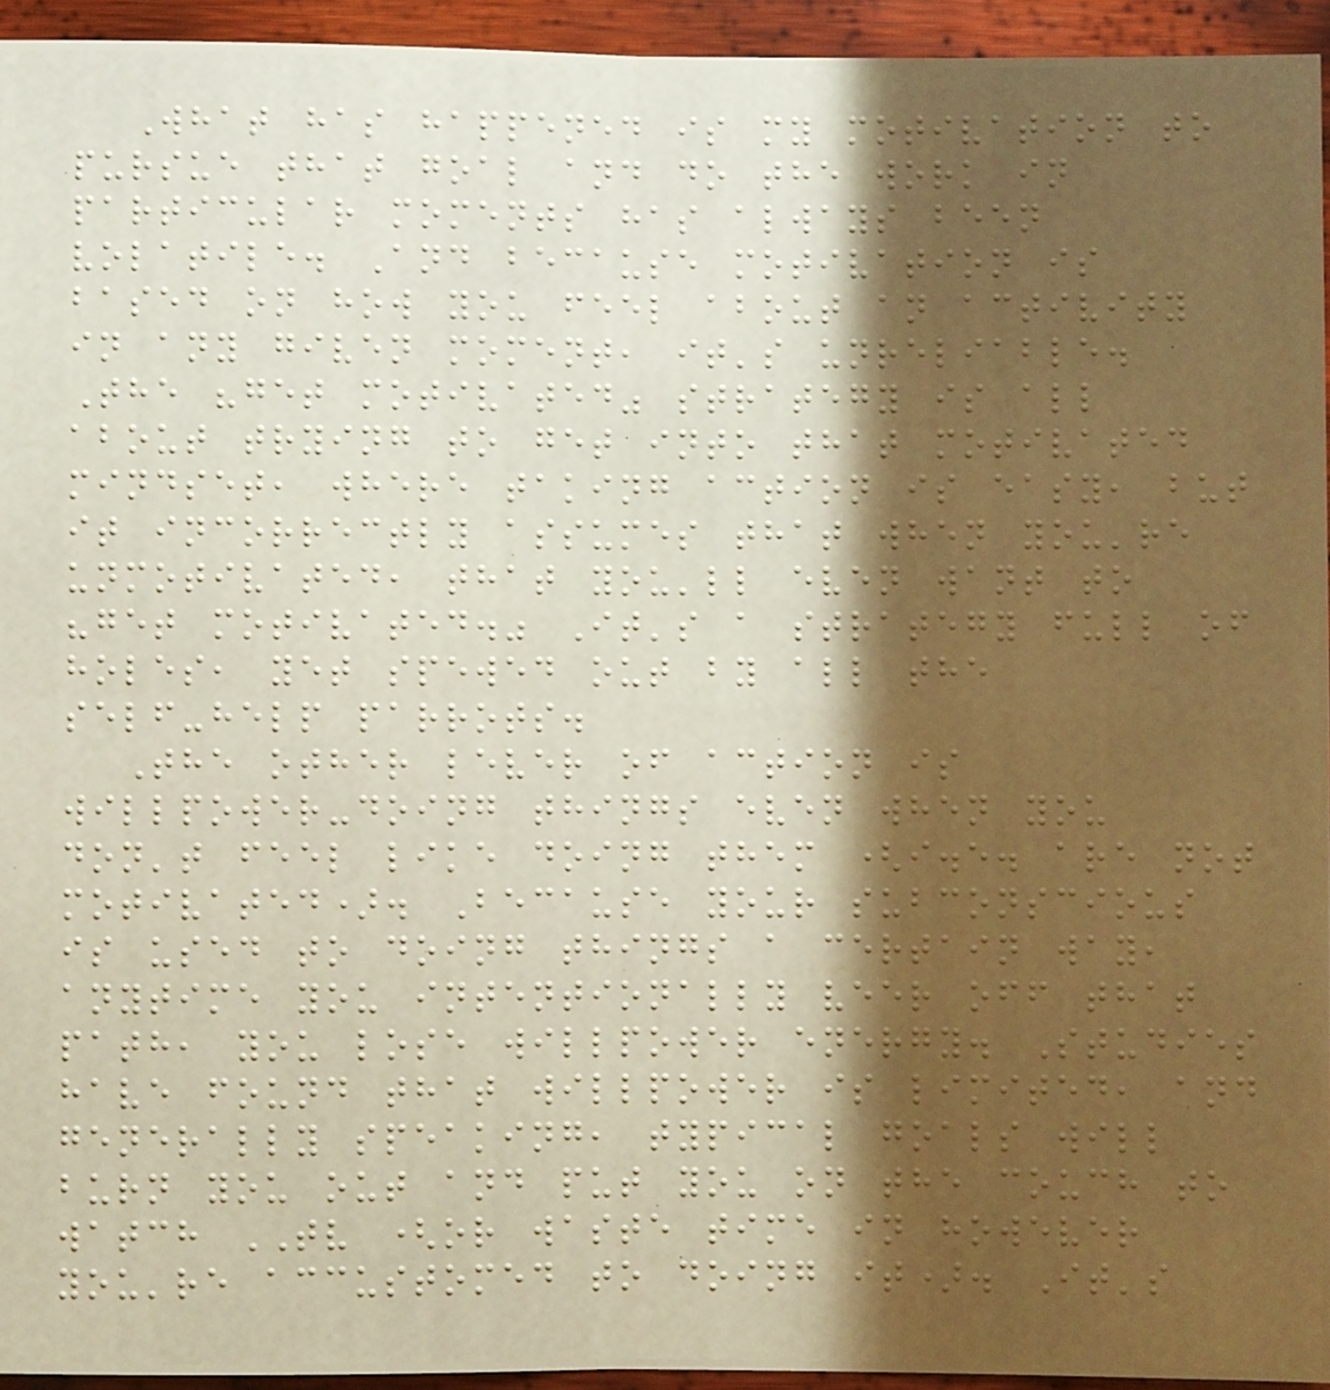What has happened is my motivation to
pursue that goal and do the work in
particular moments has always been
volatile. And because motivation is
based on how you feel about an activity
in any given moment, it's unreliable.
The "get motivated" strategy is all
about trying to get into that motivated
mindset, where taking action is easy, but
it incorrectly assumes that when you're
unmotivated, that you'll even want to
"get motivated." It's a strategy full of
holes, yet spewed out by all the
self-help parrots.
The other lever of action is
willpower-doing things even when you
don't feel like doing them (i.e. are not
motivated). Because your subconscious
is used to doing things a certain way,
anytime you intentionally veer off that
path, you lose willpower energy. Studies
have found that willpower is limited, and
generally speaking, typical goals will
burn you out and put you on the couch to
watch TV (or waste time in however
you're accustomed to doing it). It's
